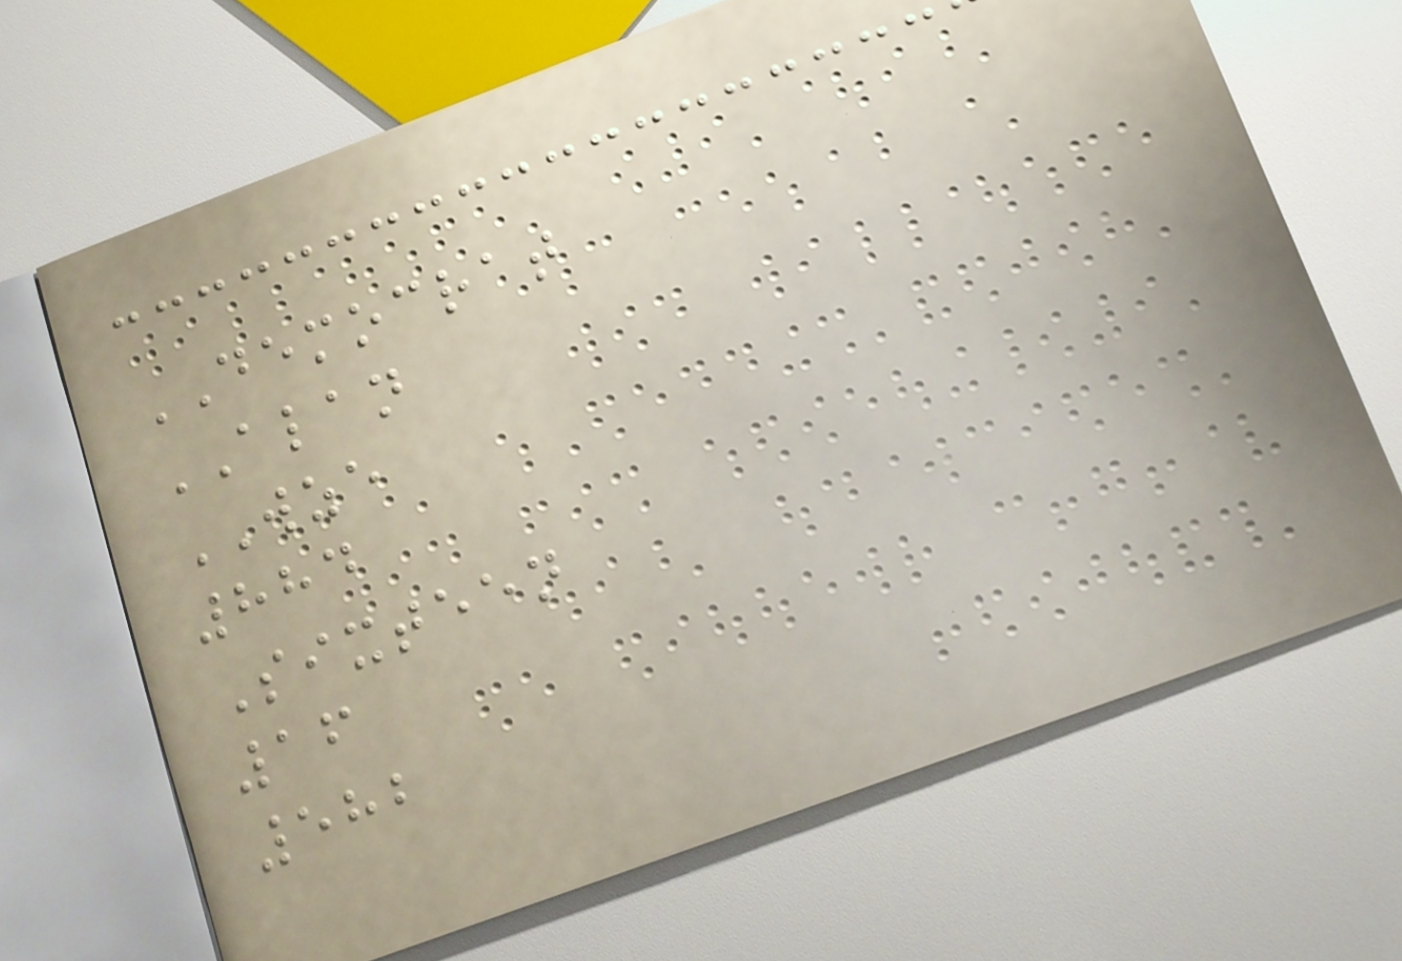DEMOCRAT
ALAN
WZE
884
Sixteen
16
582
